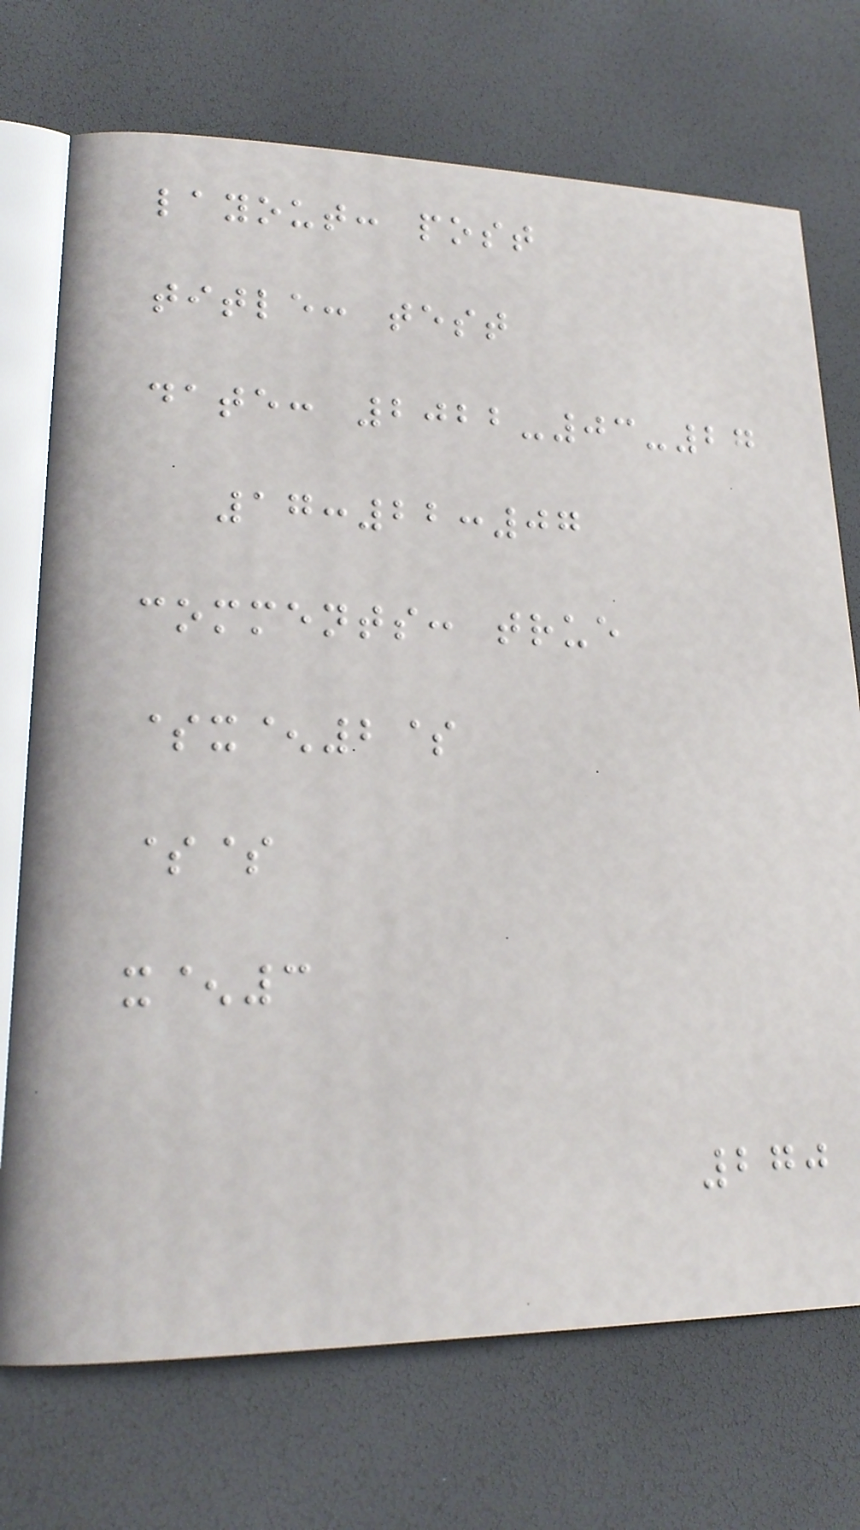layout: post
title: test
date: 2022-03-27
17:22:07
comments: true
$x^2$
$$
x^3
270
